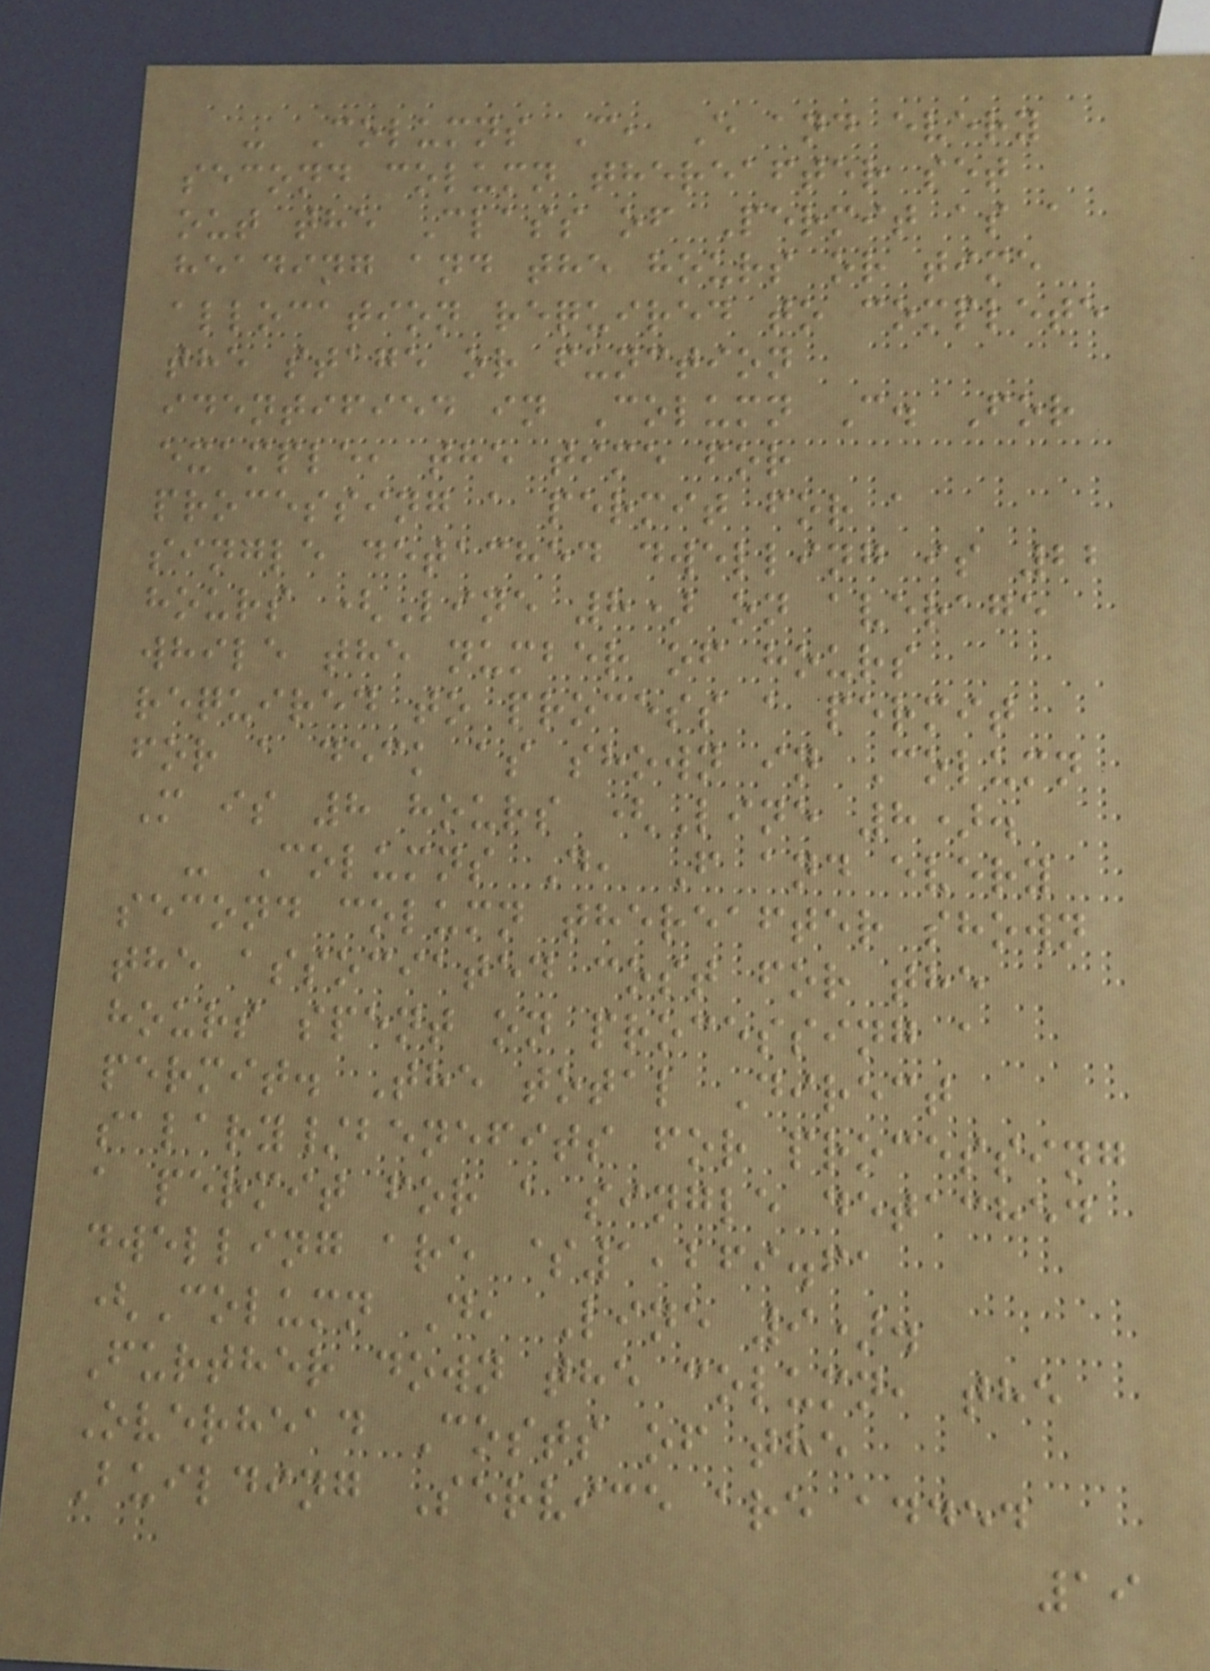- Columns C, E and every
second column thereafter set
out the Class of Permit as a
heading and the hours or time
allocation required to complete
the stage or function
identified in Column C. For
example, the time for
processing a permit for a
single detached dwelling is 22
hours (Line 8) on average
while the number of hours
required to process a permit
for a deck as shown in Column
M is 8 hours (Line 8).
- Columns D, F and every
second column thereafter shown
the associated cost for the
hours spent on processing a
permit. The total Direct
salary/benefits for processing
a permit for a single detached
dwelling are $1,269.61
(Column D, Line 9).
Further down the column, the
Overhead Costs of the
Building Service are added
19
